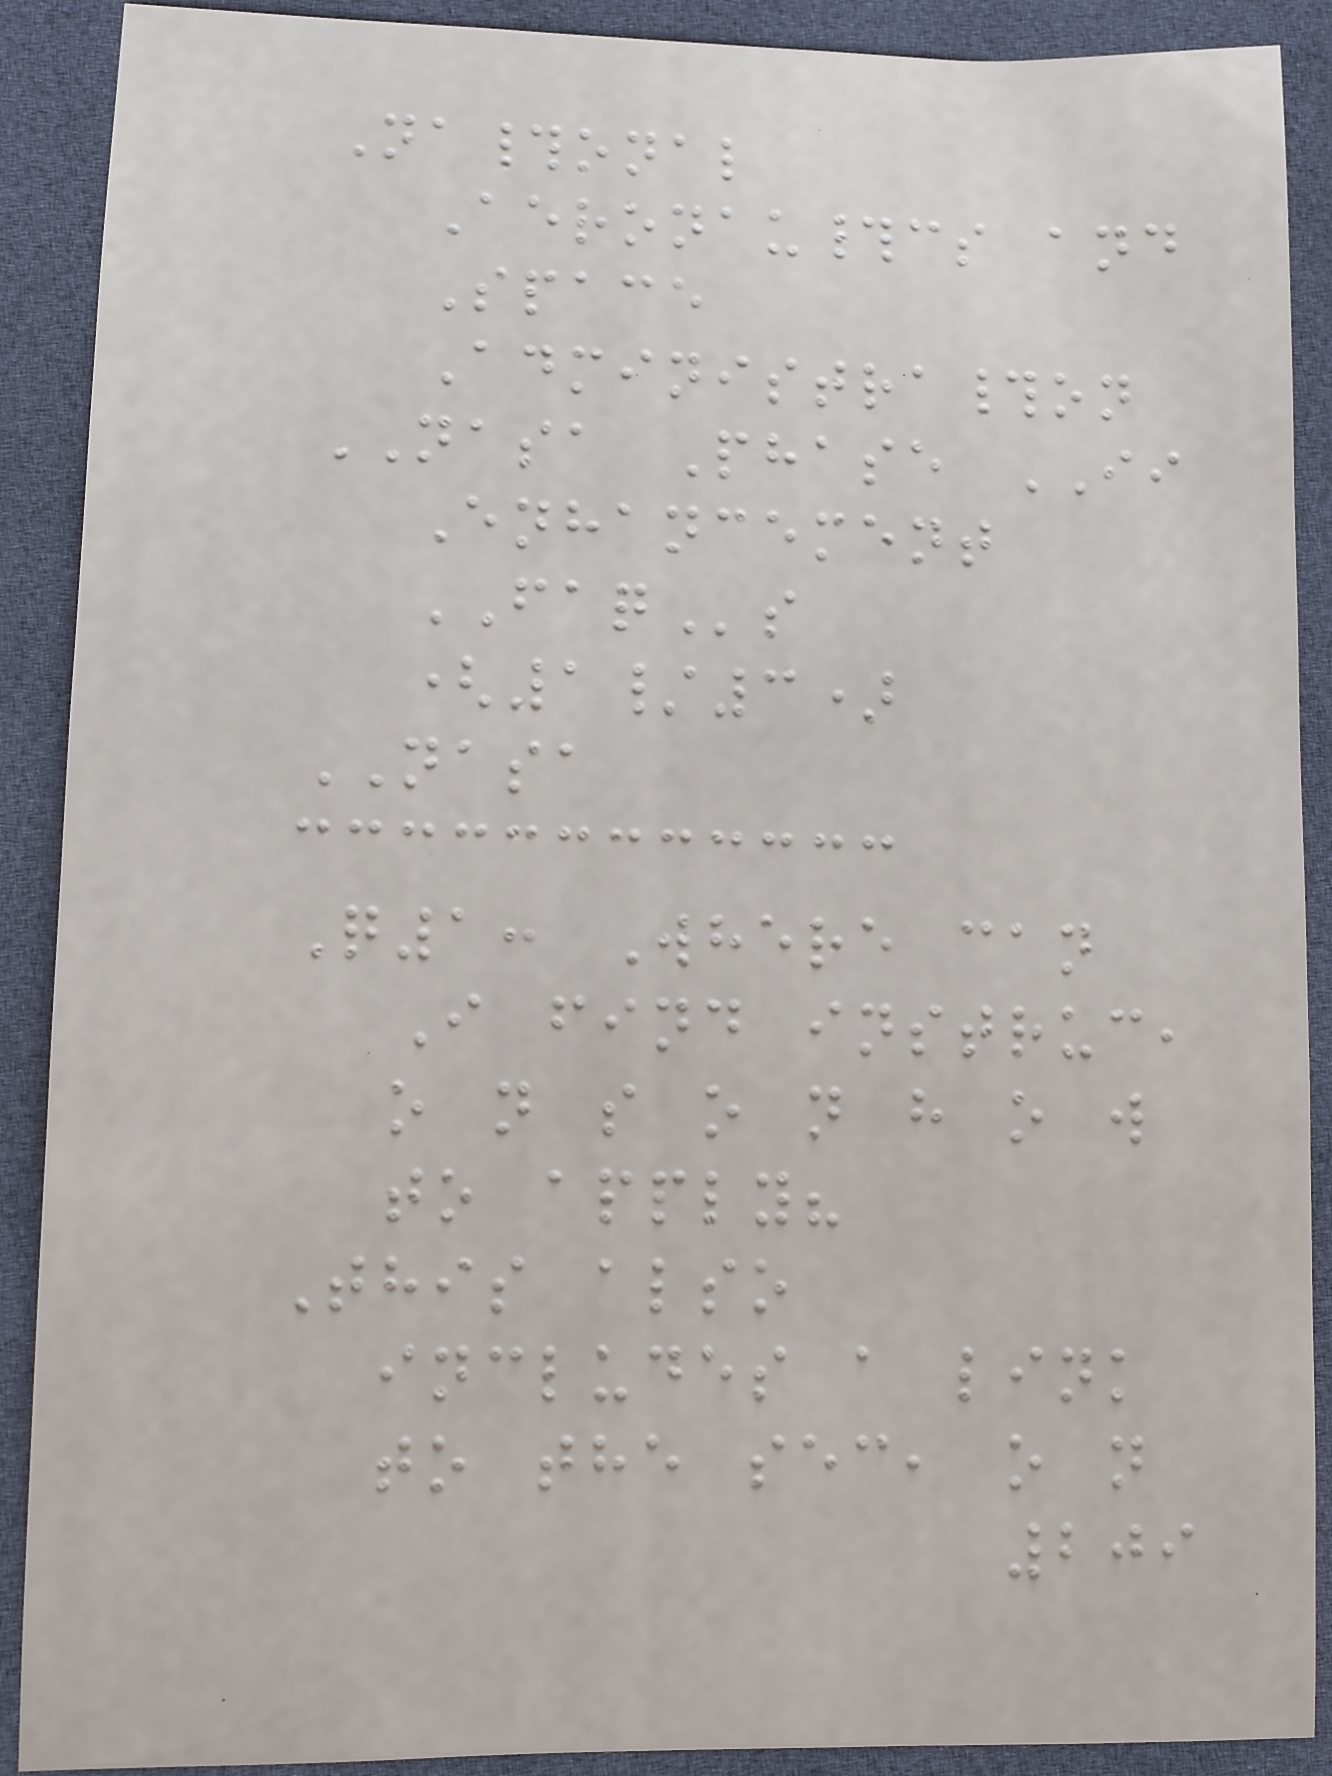Na#onal
Aeronau#cs and
Space
Administra#on
NASA Phase II
Enhancement
FAQs
(1/3)
NASA
Q1: Where can
I find instruc,
o n s o n h o w
to apply?
This also
includes a link
to the sec, o n
209
